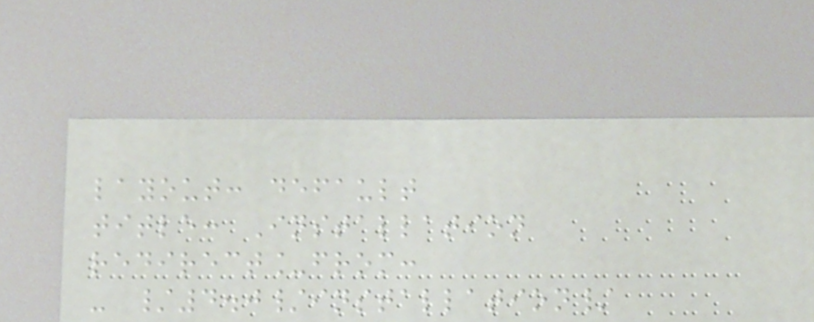layout: default
title: Installation
redirect_from:
- /4.0/installation/
